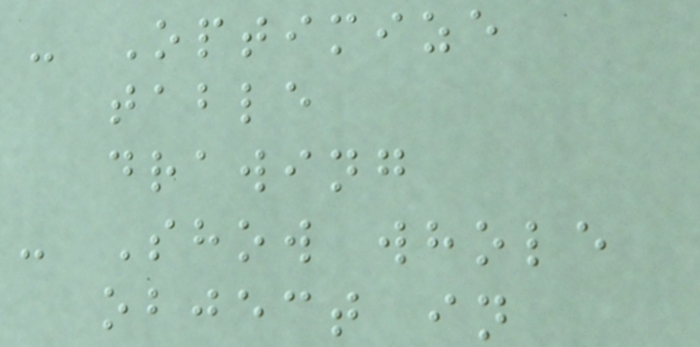- Optimize
table
drawing
- Show whole
object in
